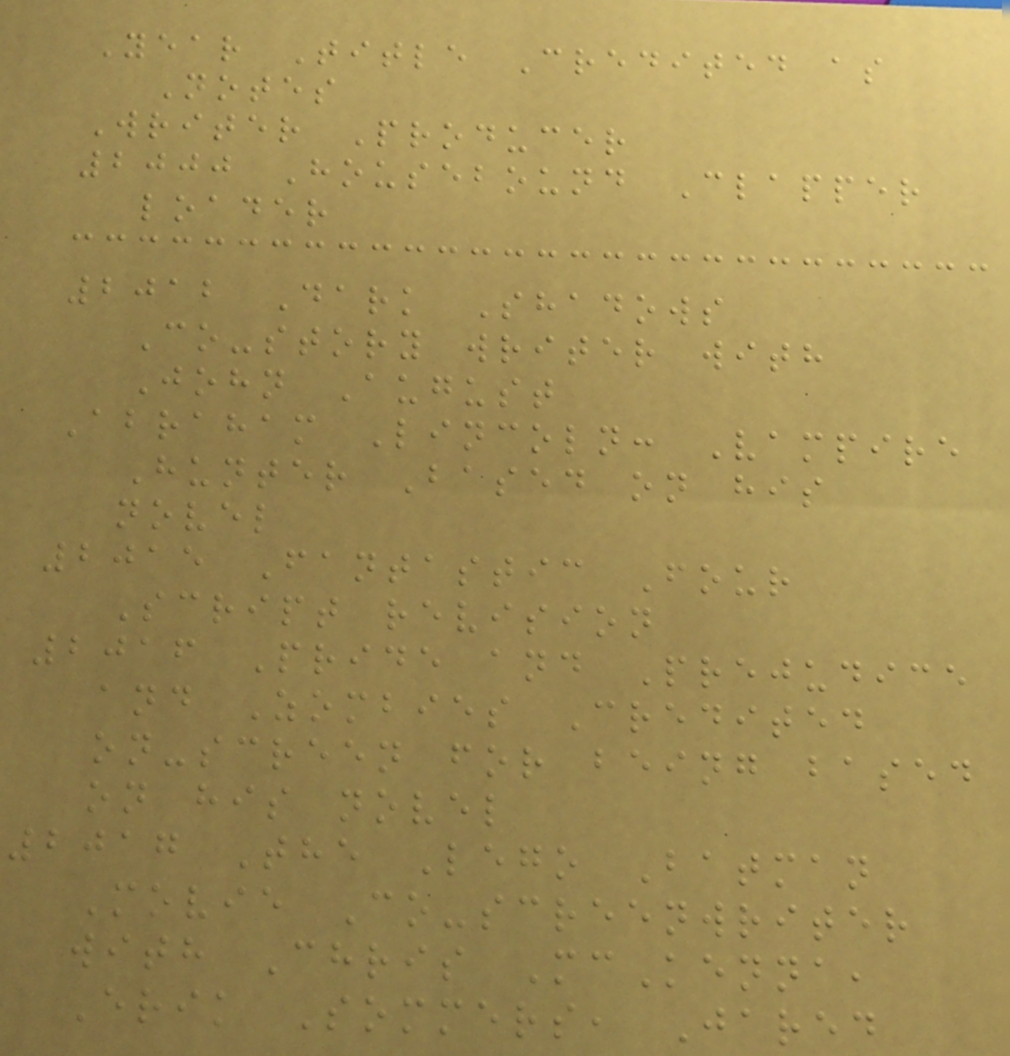Year Title Credited as
Notes
Writer Producer
2000 Housebound Clapper
loader
2012 Dark Shadows
Co-story writer with
John August
Abraham Lincoln: Vampire
Hunter Based on his
novel
2015 Fantastic Four
Script revision
2016 Pride and Prejudice
and Zombies Credited
on-screen for being based
on his novel
2017 The Lego Batman
Movie Co-screenwriter
with Chris McKenna,
Erik Sommers, Jared
